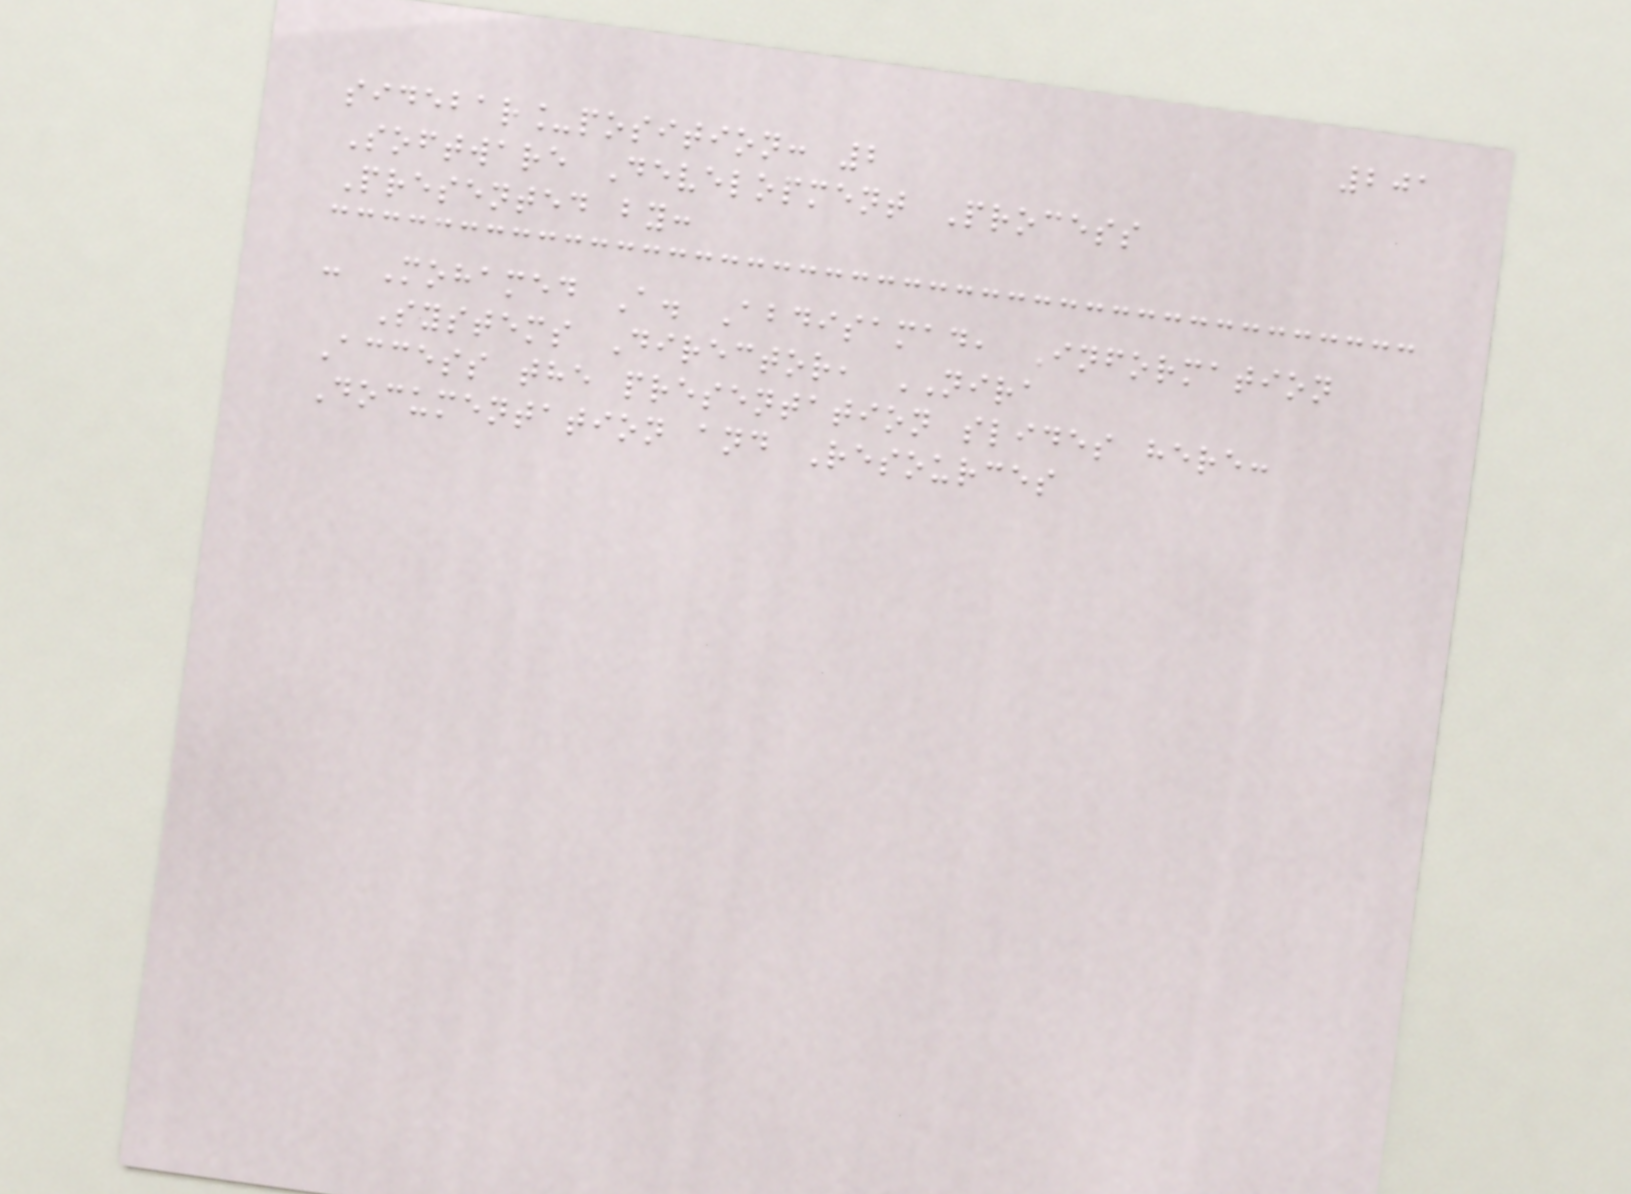201
sidebar_position: 2
Software Development Process
Presented by:
- Mohamed A. Abdisamad, Information
Systems Director, NIRA
Access the presentation slides here:
Documentation and Resources
